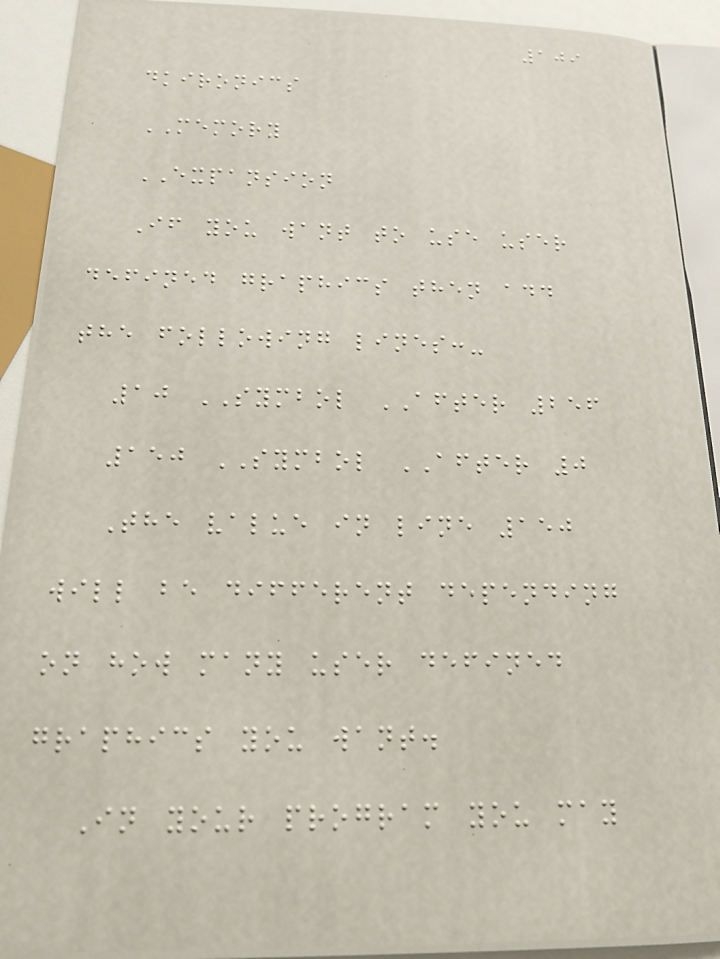109
dkironics
MEMORY
EXPANSION
If you want to use user
defined graphics then add
the following lines:-
10 SYMBOL AFTER 256
150 SYMBOL AFTER 0
The value in line 150
will be different depending
on how many user defined
graphics you want.
In your program you may
